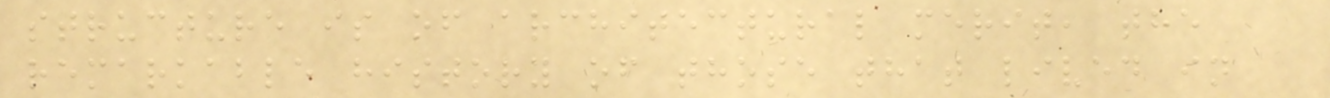structure is of architectural merit, the
remarkable history of those that lived in
